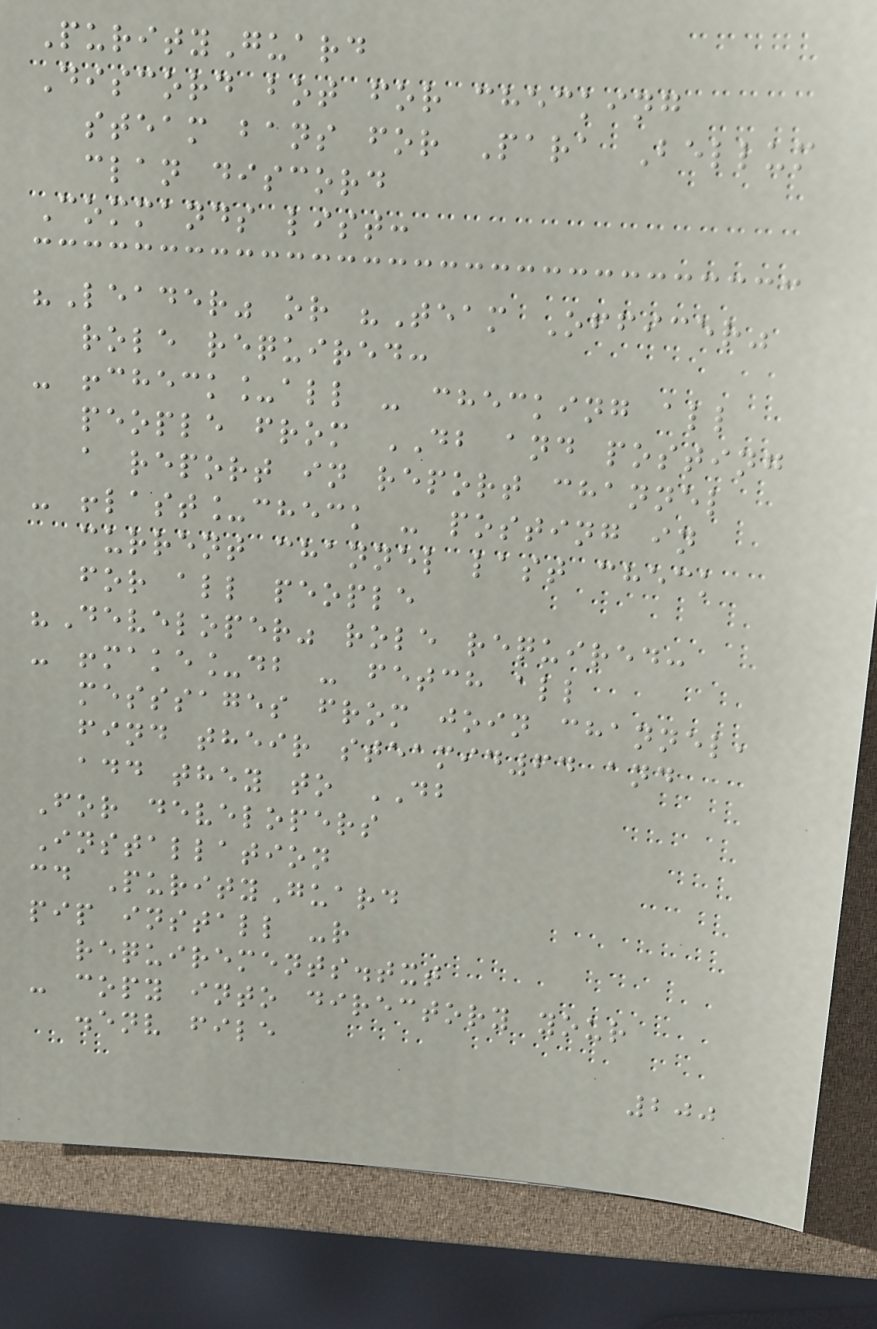PurityGuard
Discord bot for checking
steam bans for Para Bellum
clan discord
Commands list:
"Leader" or "Team Officer"
role required:
- !check_all - checking all
people from DB and posting
a report in report channel
- !last_check - posting in
current channel last check
for all people
"Developer" role required:
- !make_db - fetch all
messsages from join channel,
find their steamid64 and
add they to DB
For developers
Installation
cd PurityGuard
pip install -r
requirements.txt
- copy into directory your
.env file
200
